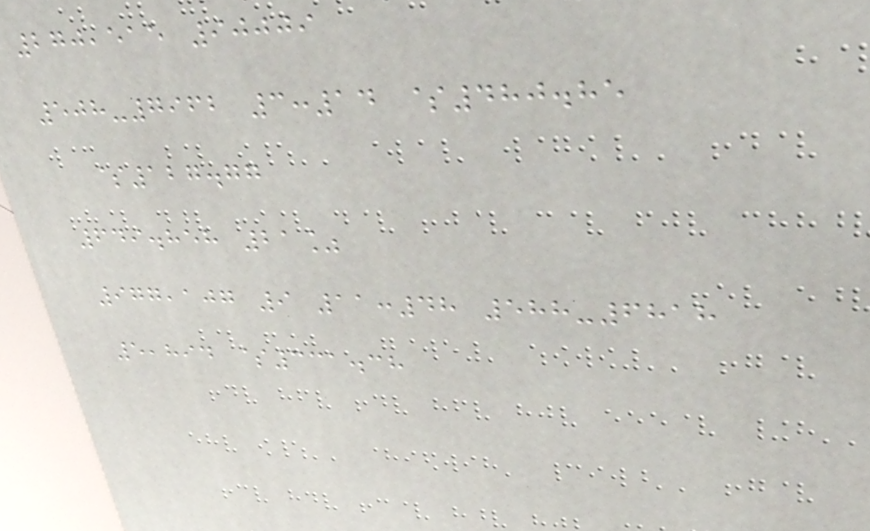270,515 90009
508-7962 3:14 $480.85
$127.77
649.858 21%
977,107 9 11:48 588-6818
5,894 $331.38
